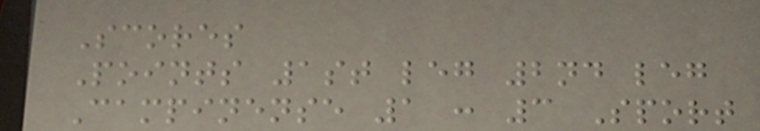Scores
Points 1st leg 2nd leg
Campinense 1 : 3 Sport
